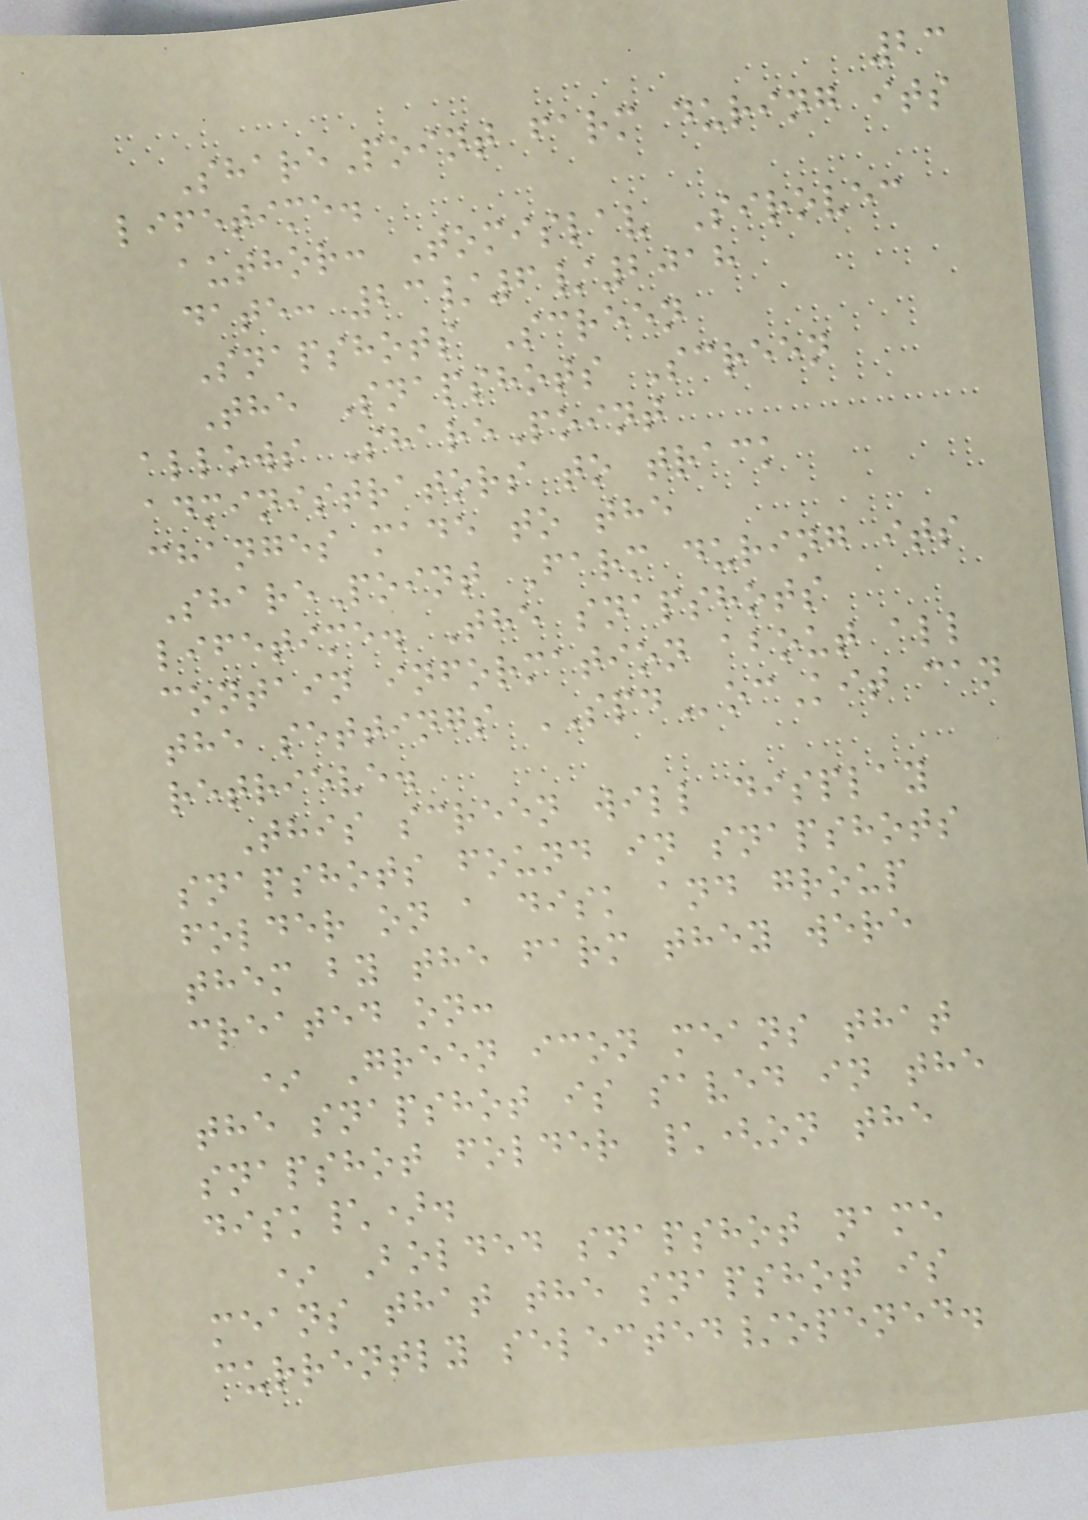23
SharePoint farm during its
lifetime.
author: Tomislav Sirovec
date: 23/6/2018
Snapshots Screen
The Snapshots Screen
allows SharePoint
administrators to track
changes made to the
SharePoint Farm during its
lifetime. The snapshots
contain information about all
the settings SPDocKit can
retrieve.
This screen will display
snapshots found in snapshots
folder on a disk and group
them by the farm they were
created on:
* Green icon means that
the snapshot is saved in the
snapshot folder \(on the
disk\).
* Bolded snapshot name
means that the snapshot is
currently selected/opened.
